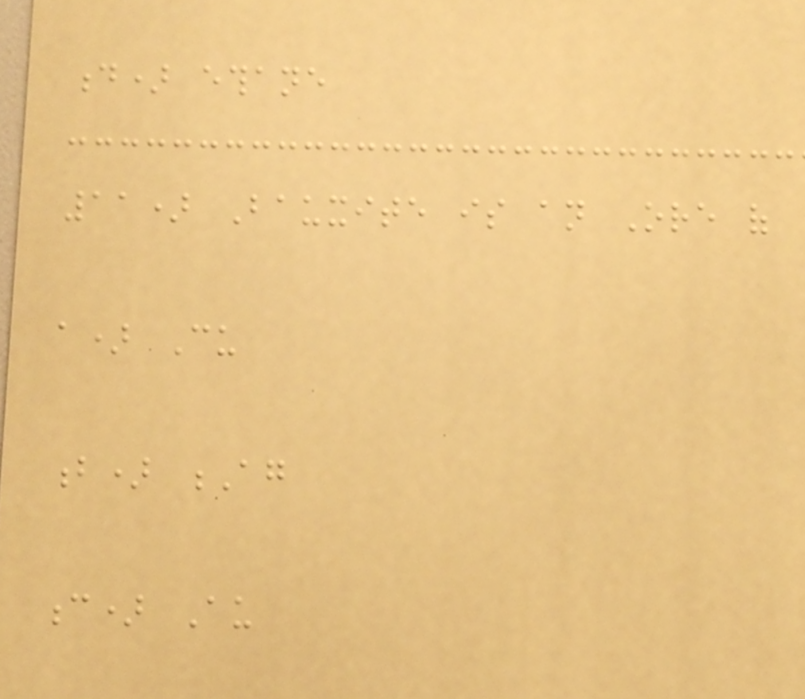d) ethane
11) Bauxite is an Ore of
a) Cu
b) Ag
c) Au
